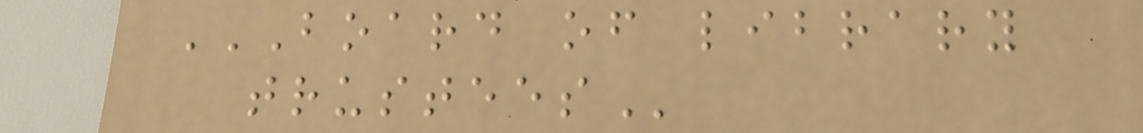BOARD OF LIBRARY
TRUSTEES
